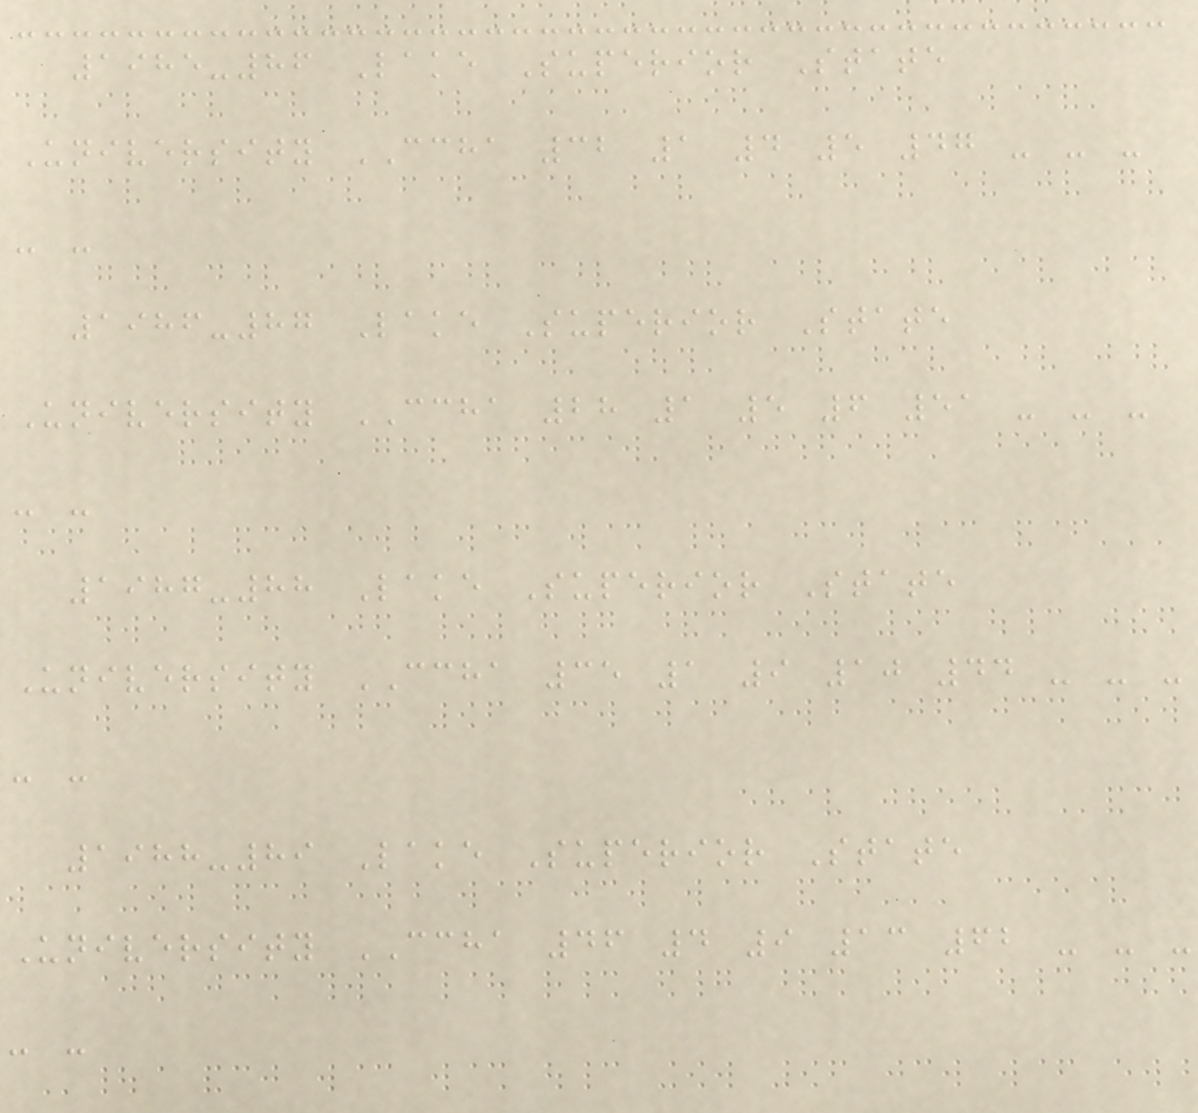1985-86 Lake Superior State
University CCHA 32 1 4 5 47 - - -
- -
1986-87 Lake Superior State
University CCHA 28 1 5 6 51 - - -
- -
1987-88 Lake Superior State
University CCHA 35 1 9 10 44 - - -
- -
1988-89 Lake Superior State
University CCHA 46 4 9 13 62 - - -
- -
